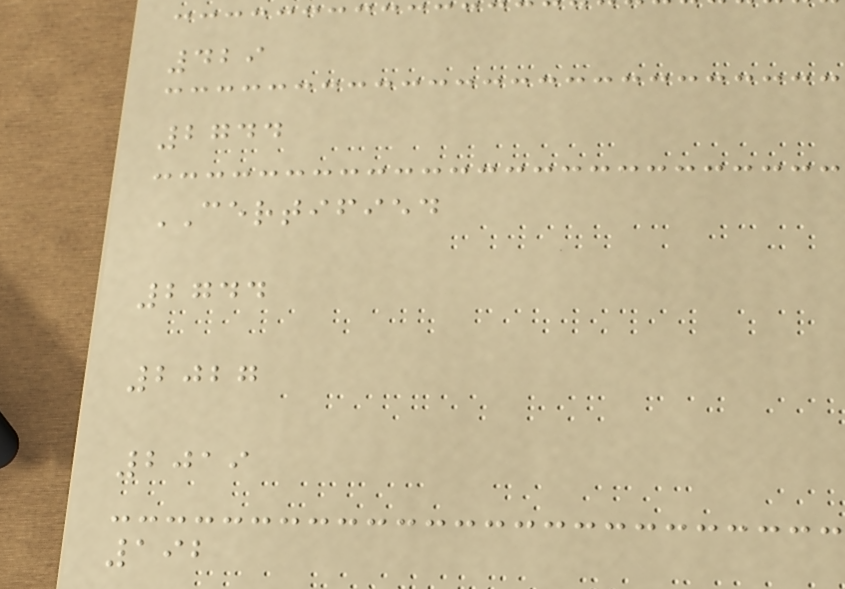429
2744
CERTIFIED
2744
2027
2019
192
